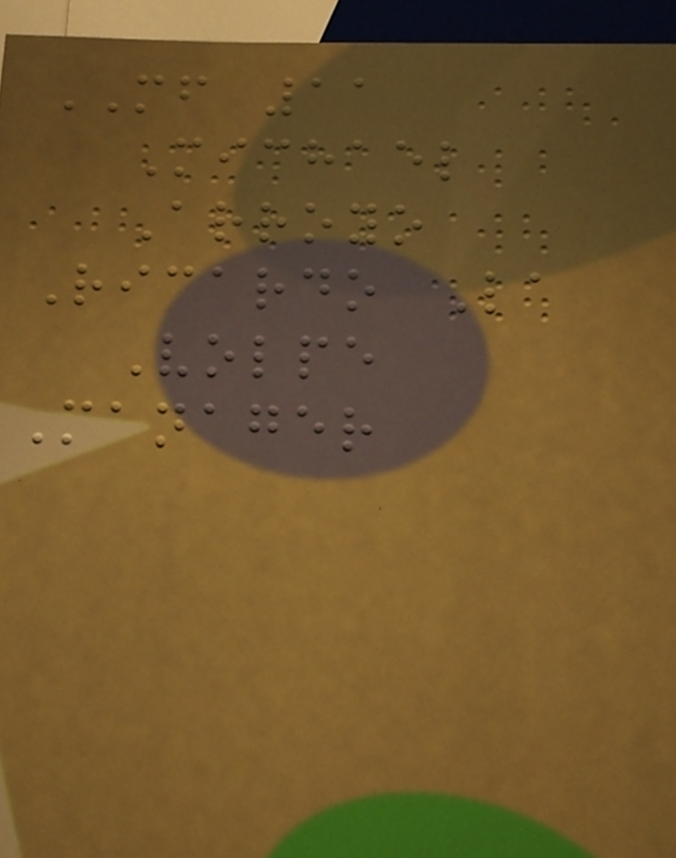MF 11
Michael
Arroyo
Ricardo La
Volpe
Manager
